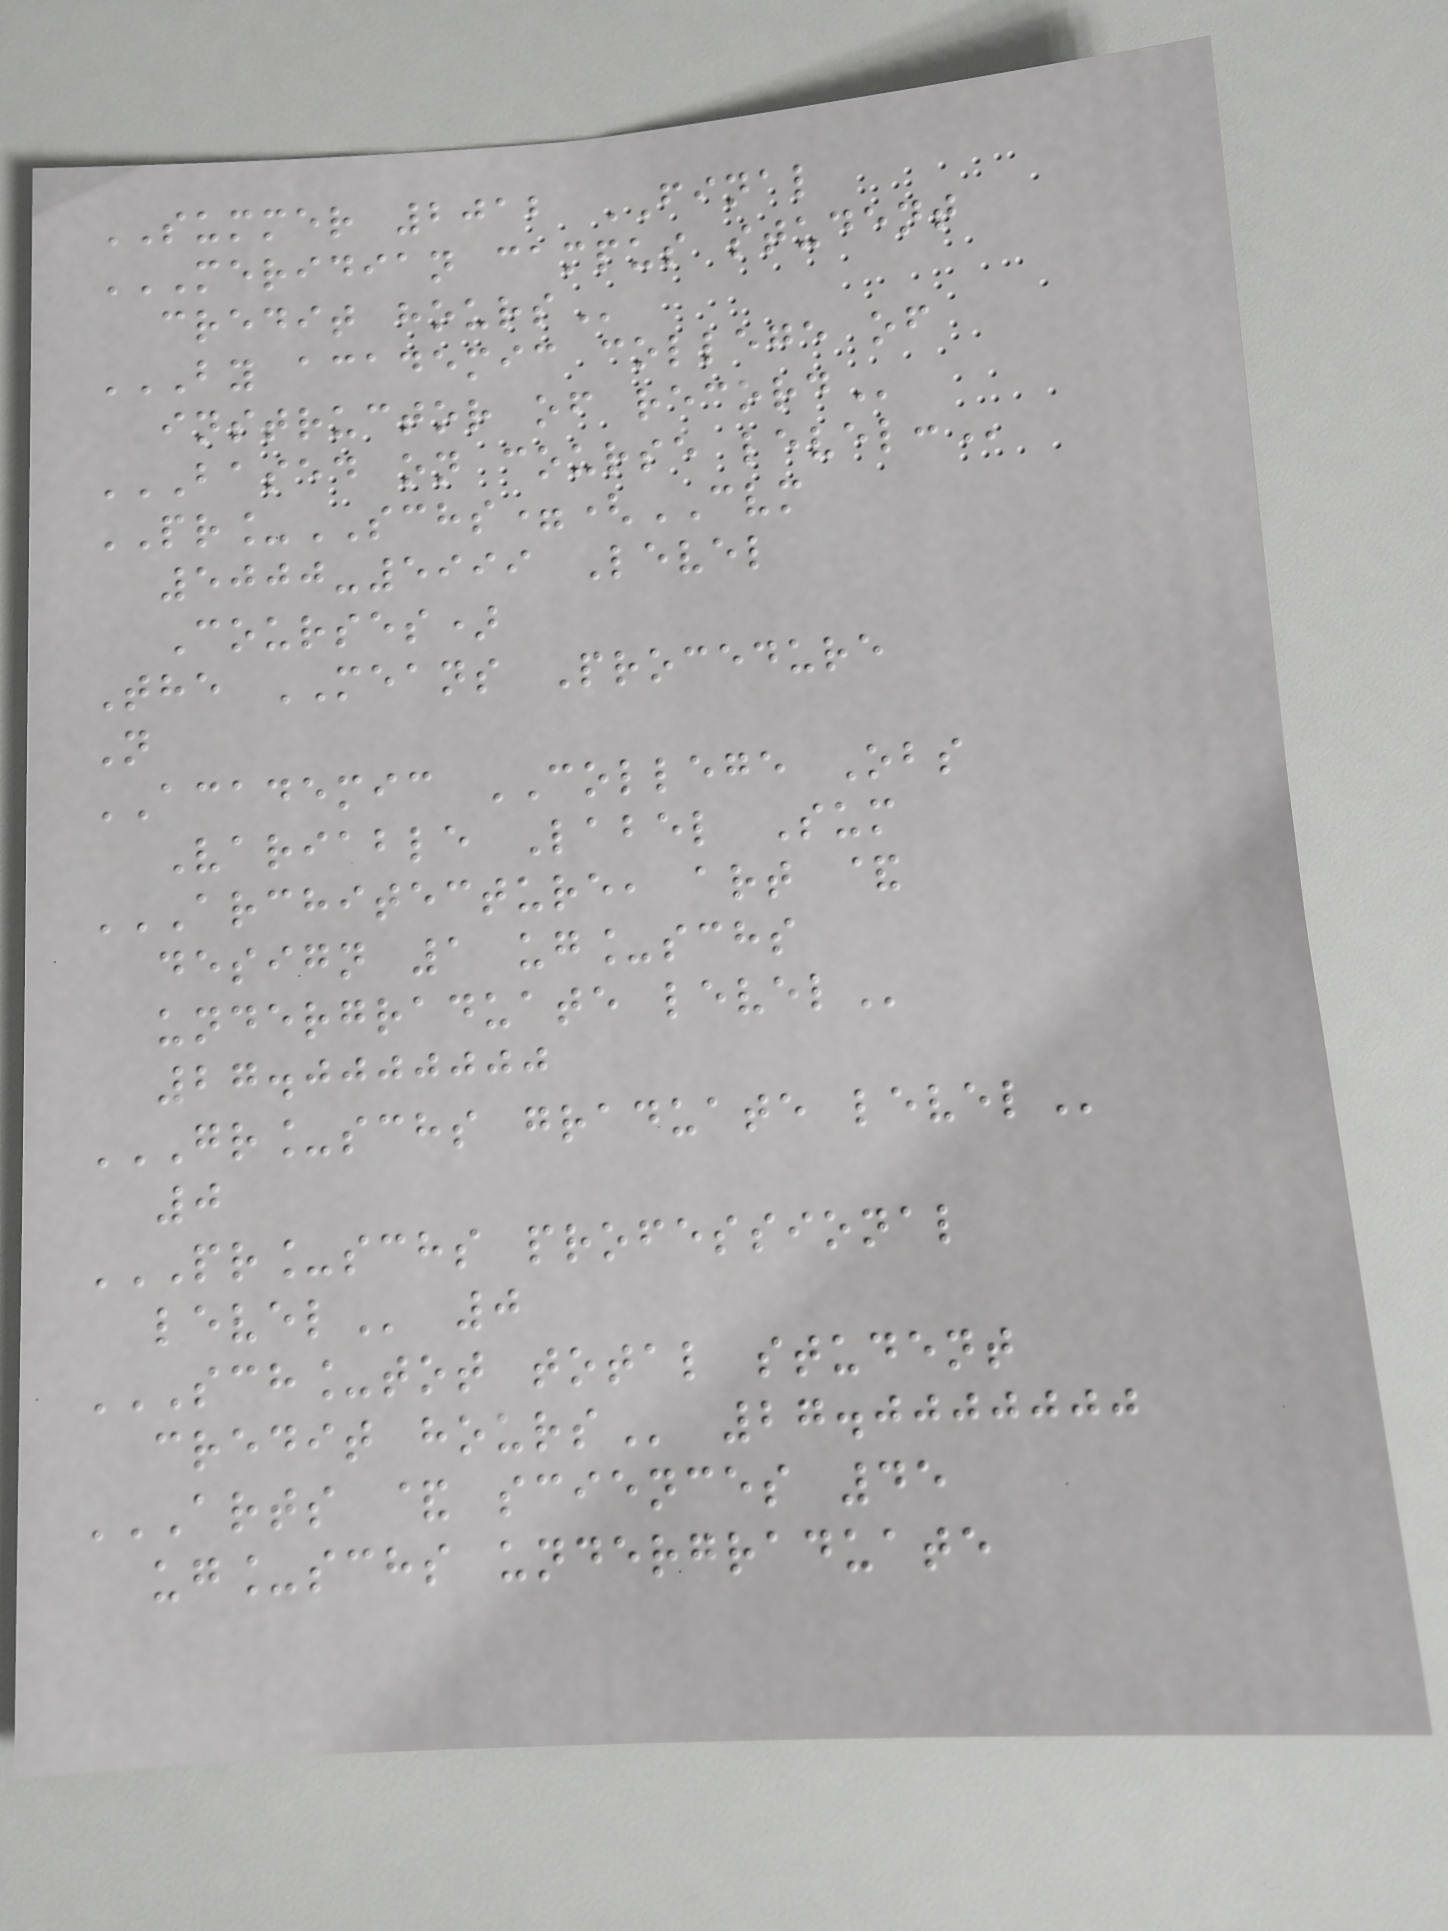SUMMER 2012 FINAL
MERIDIAN CAMPUS STUDENT
CREDIT HOURS
BY ACADEMIC COLLEGE OF
INSTRUCTOR OF RECORD
BASED ON COURSE LEVEL:
PR_SCHS=(CVM
5000-5999 Level
Courses)
The MEANS Procedure
N
ACADEMIC COLLEGE Obs
Variable Label Sum
ARCHITECTURE, ART &
DESIGN 1 UG_SCHS
UNDERGRADUATE LEVEL
27.0000000
GR_SCHS GRADUATE LEVEL
0
PR_SCHS PROFESSIONAL
LEVEL 0
SCH_TOT TOTAL STUDENT
CREDIT HOURS 27.0000000
ARTS & SCIENCES 45
UG_SCHS UNDERGRADUATE
